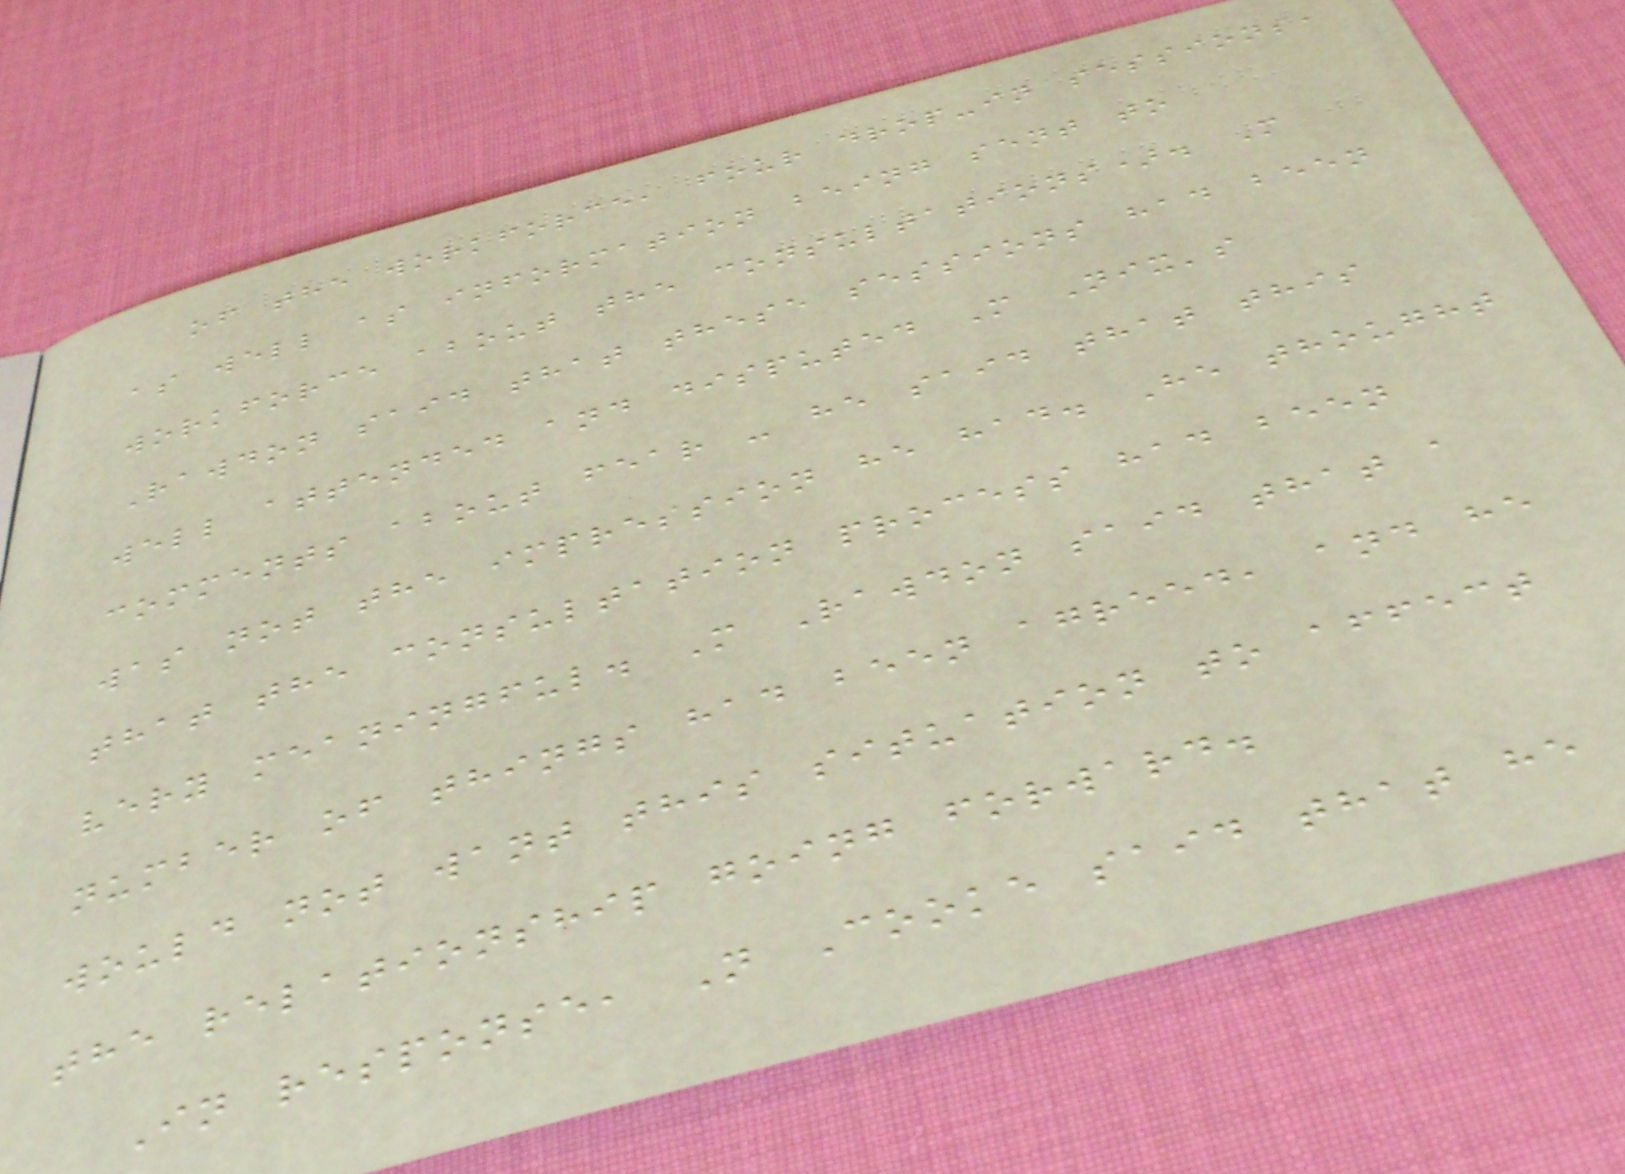of the workforce, four drop-in sessions,
as well as information being sent to
workforce about the consultations). M
Rawdon said that these sessions had been
well attended and disputed M Nix's
comments about fear - he said that this
was not the impression he had. He thought
that the consultation process had been
very meaningful. M Rawdon said that a
number of things had been agreed, and he
would not want this situation to affect
the relationship going forward.
In response, N Cooke said that he
